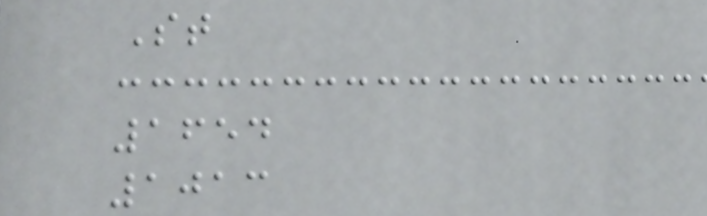St
1654
1013
